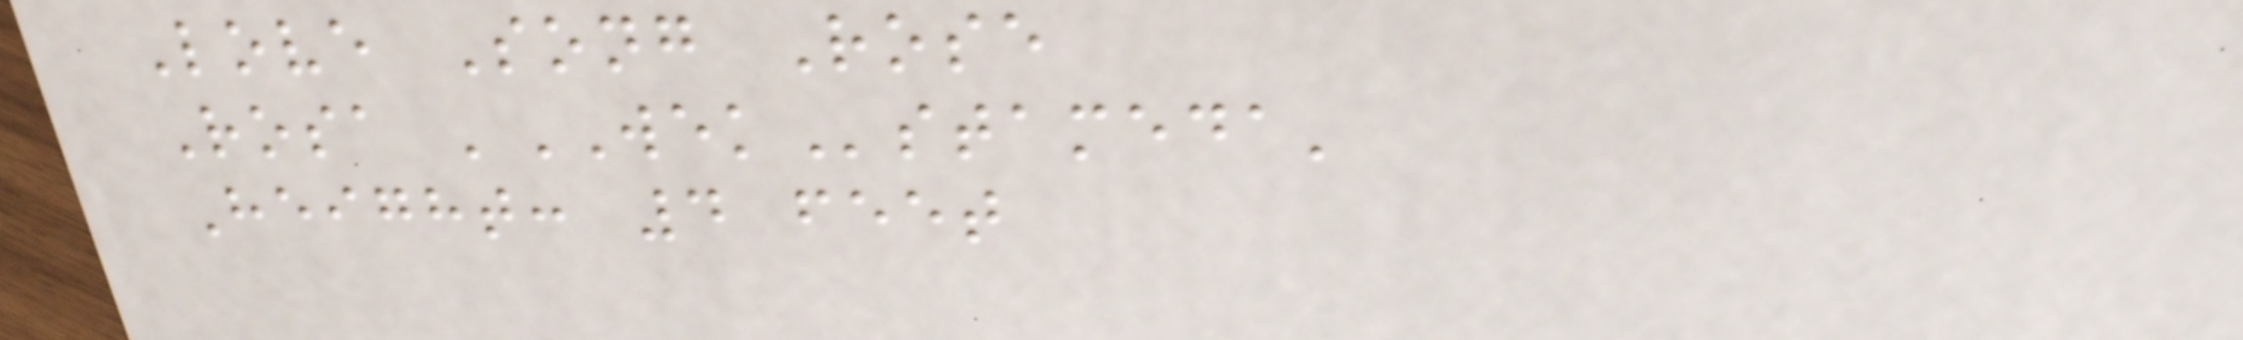Love Song Rose
Rosa 'WEKstameda'
Height: 4 feet
